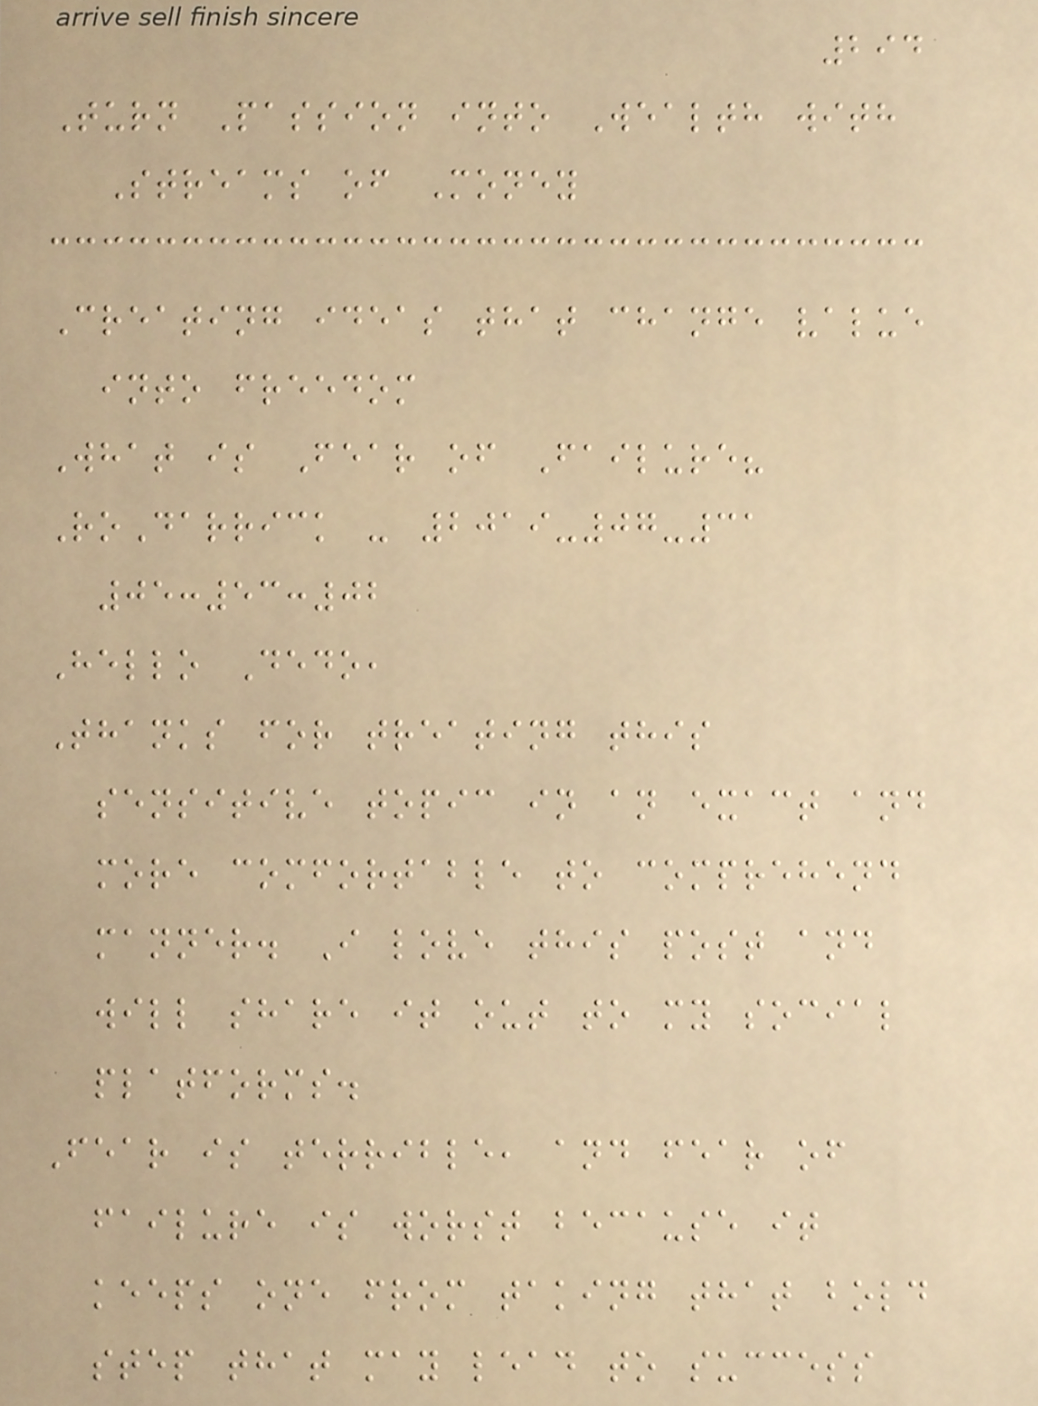294
Turn Passion into Wealth with
Streams of Money
Creating ideas that change value
into freedom
What is Fear of Failure?
RoDarrick - 2019-07-31
05:53:02
Hello Dedo,
Thanks for treating this
sensitive topic in an exact and
more comfortable to comprehend
manner. I love this post and
will share it out to my social
platforms.
Fear is terrible, and fear of
failure is worst because it
keeps one from taking that bold
step that may lead to success
